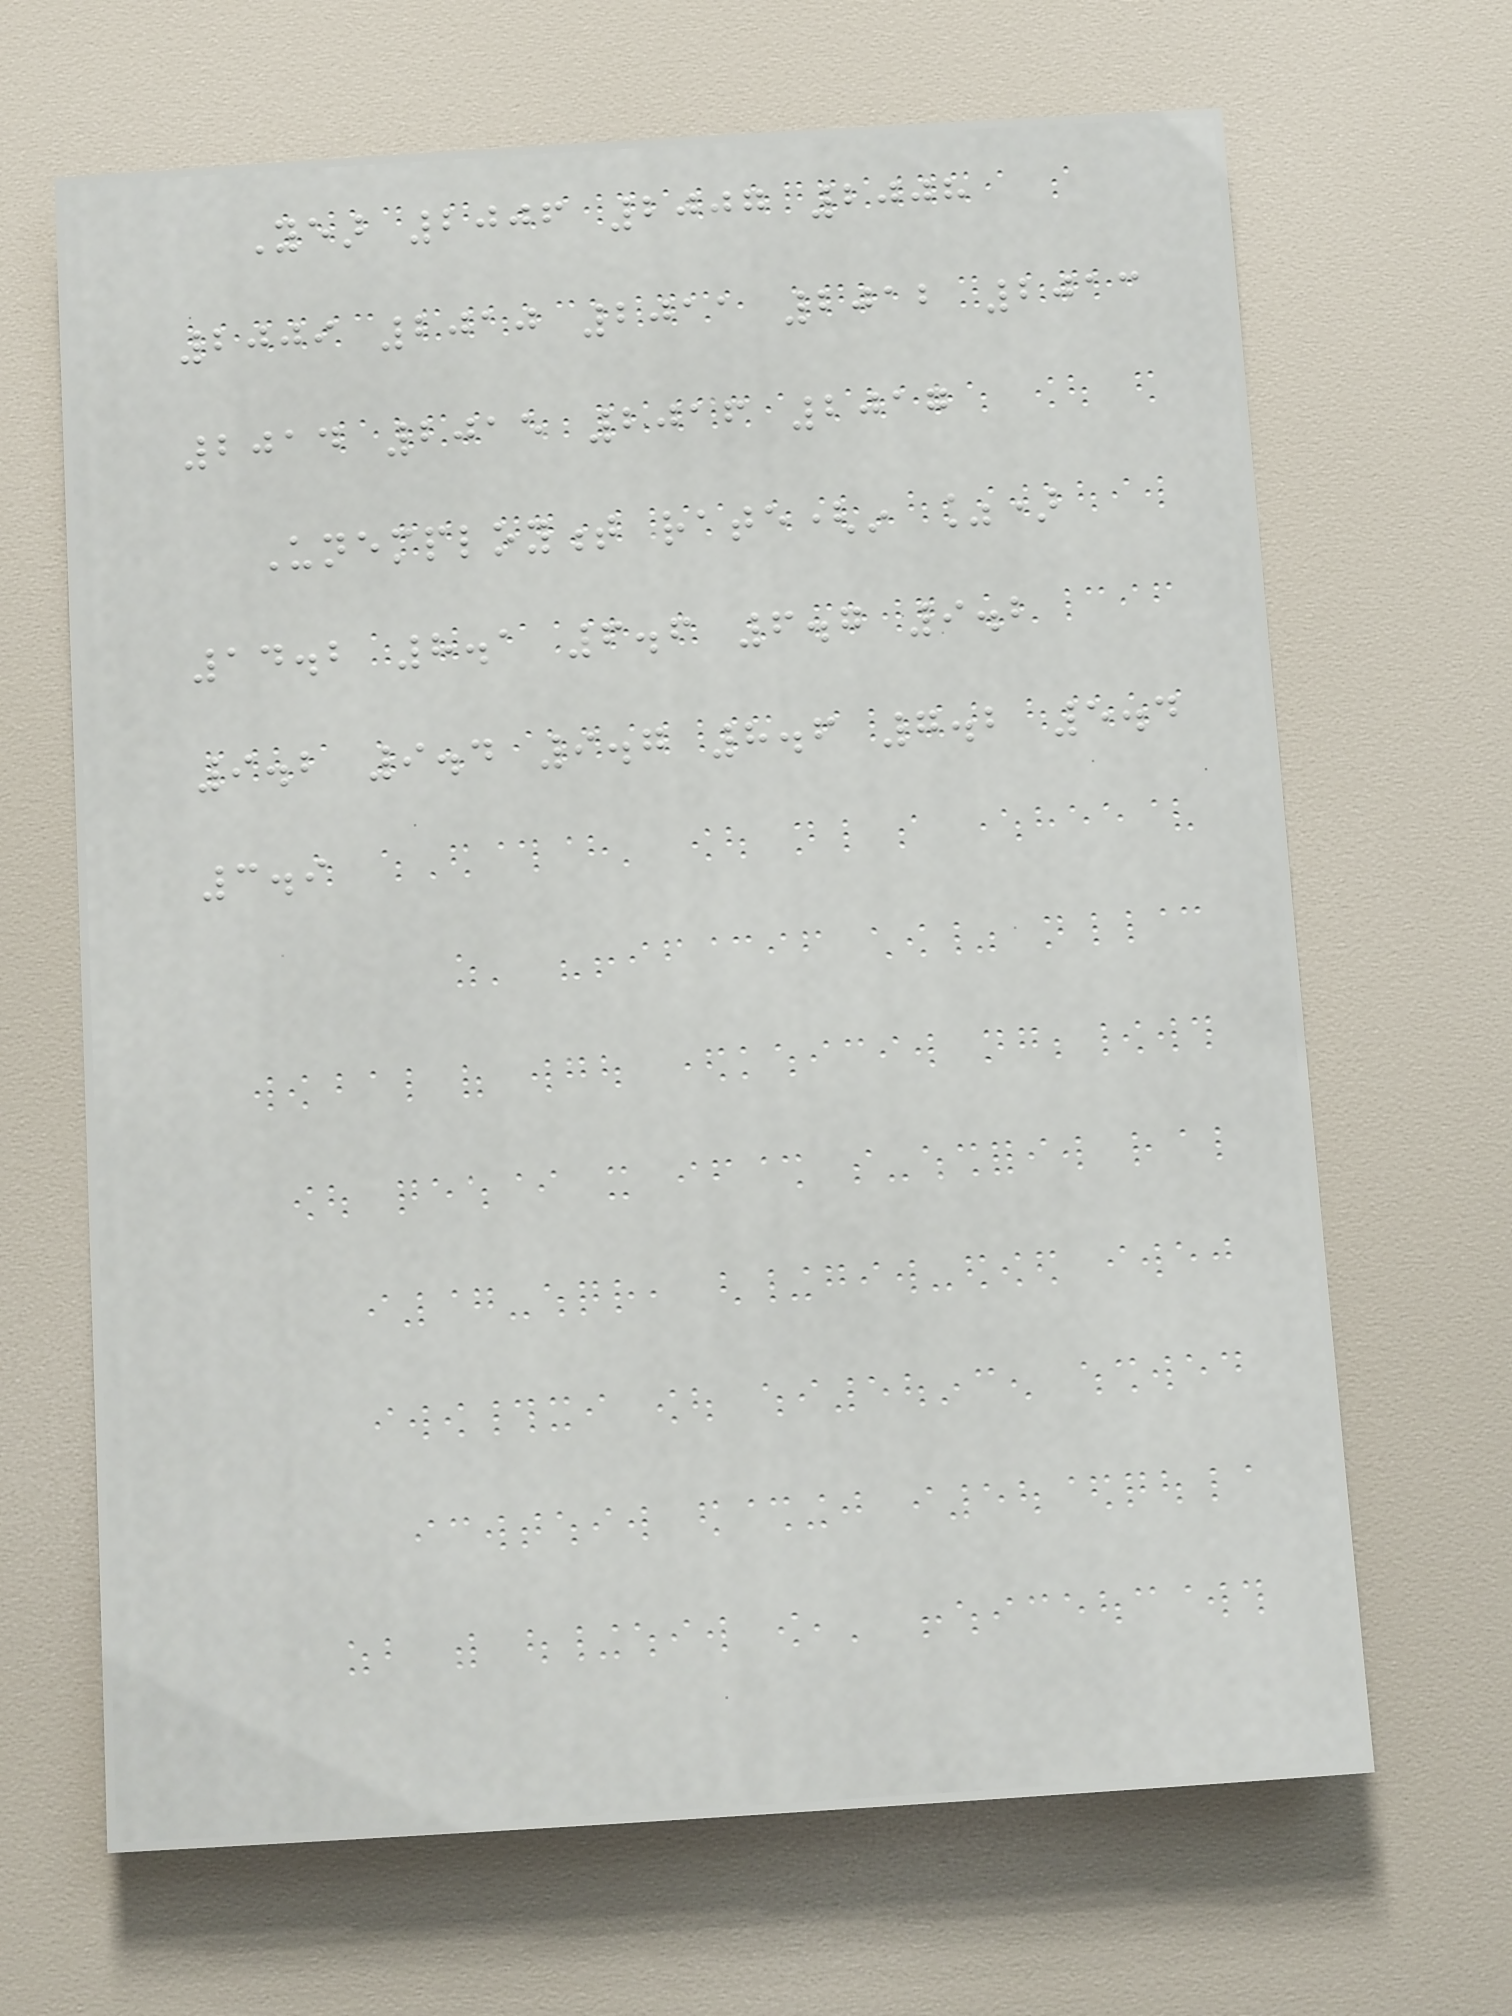Year 2006 2007 2008
2009 2010 2011 2012 2013
2014 2015 2016 2017
Unemployment rate(in %)
14.2 8.1 6.6 6.7 9.2
9.2 9.4 9.7 8.6 7.2 5.4
3.9
